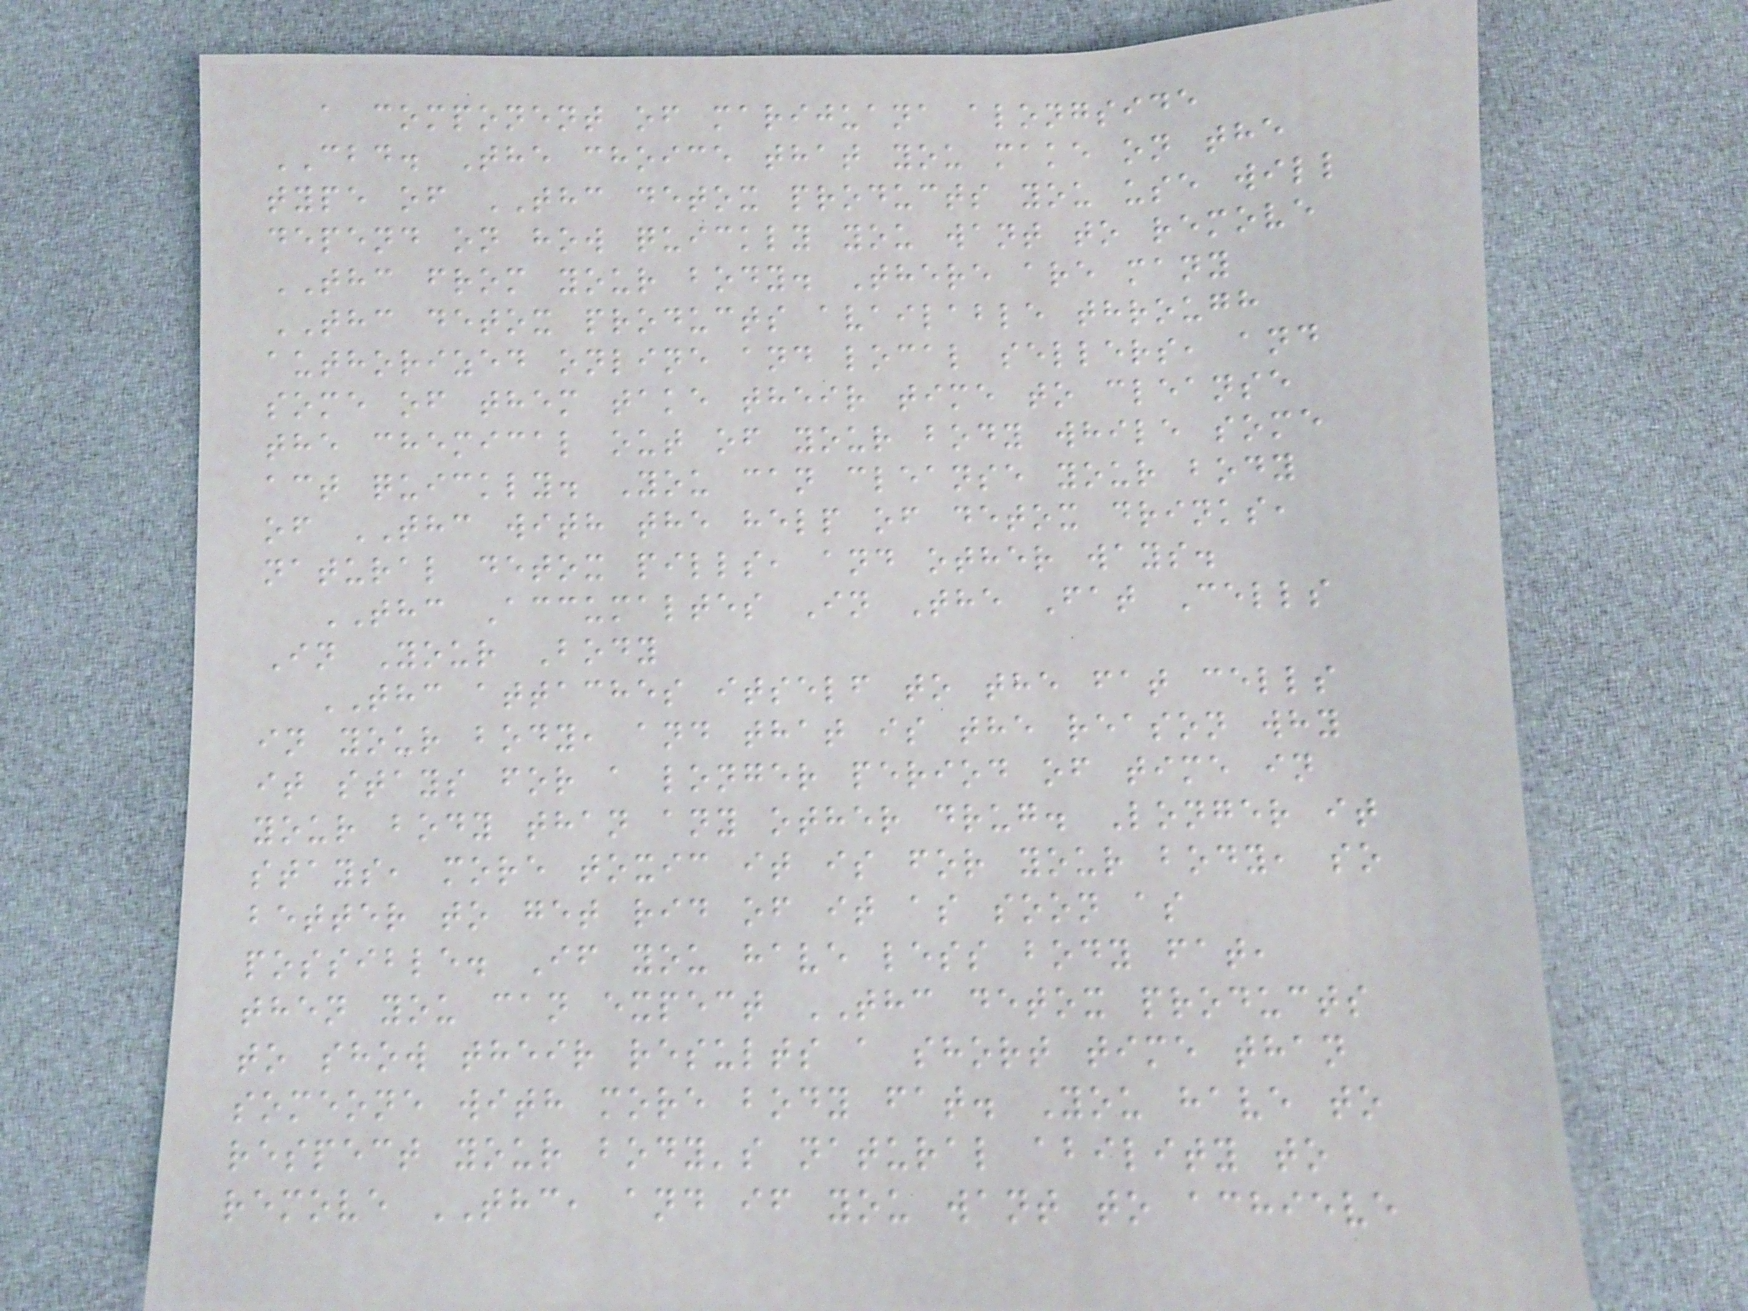a component of marijuana alongside
CBD. The choice that you make on the
type of THC detox products you use will
depend on how quickly you want to remove
THC from your body. There are many
THC detox products available through
authorized online and local sellers, and
some of them take their time to cleanse
the chemical out of your body while some
act quickly. You can cleanse your body
of THC with the help of detox drinks,
natural detox pills, and other ways.
THC Accumaltes In The Fat Cells
In Your Body
THC attaches itself to the fat cells
in your body, and that is the reason why
it stays for a longer period of time in
your body than any other drug. Longer it
stays, more toxic it is for your body, so
better to get rid of it as soon as
possible. If you have less body fat,
then you can expect THC detox products
to show their results a short time than
someone with more body fat. You have to
respect your body's natural ability to
remove THC, and if you want to achieve
